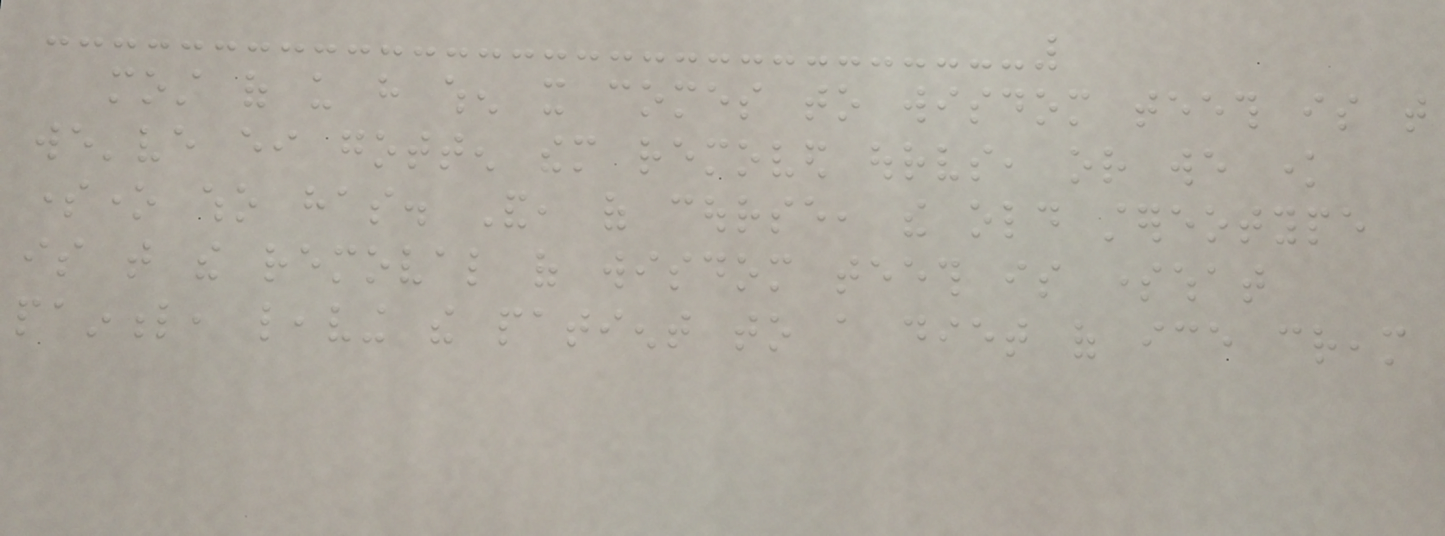most of us have when it comes to wisdom teeth is that
we've either gotten them removed ourselves, or we know
someone who has. And, of course, the old stereotype
is that the removal of wisdom teeth is somewhat
painful, leaving the patient to a diet of ice cream
